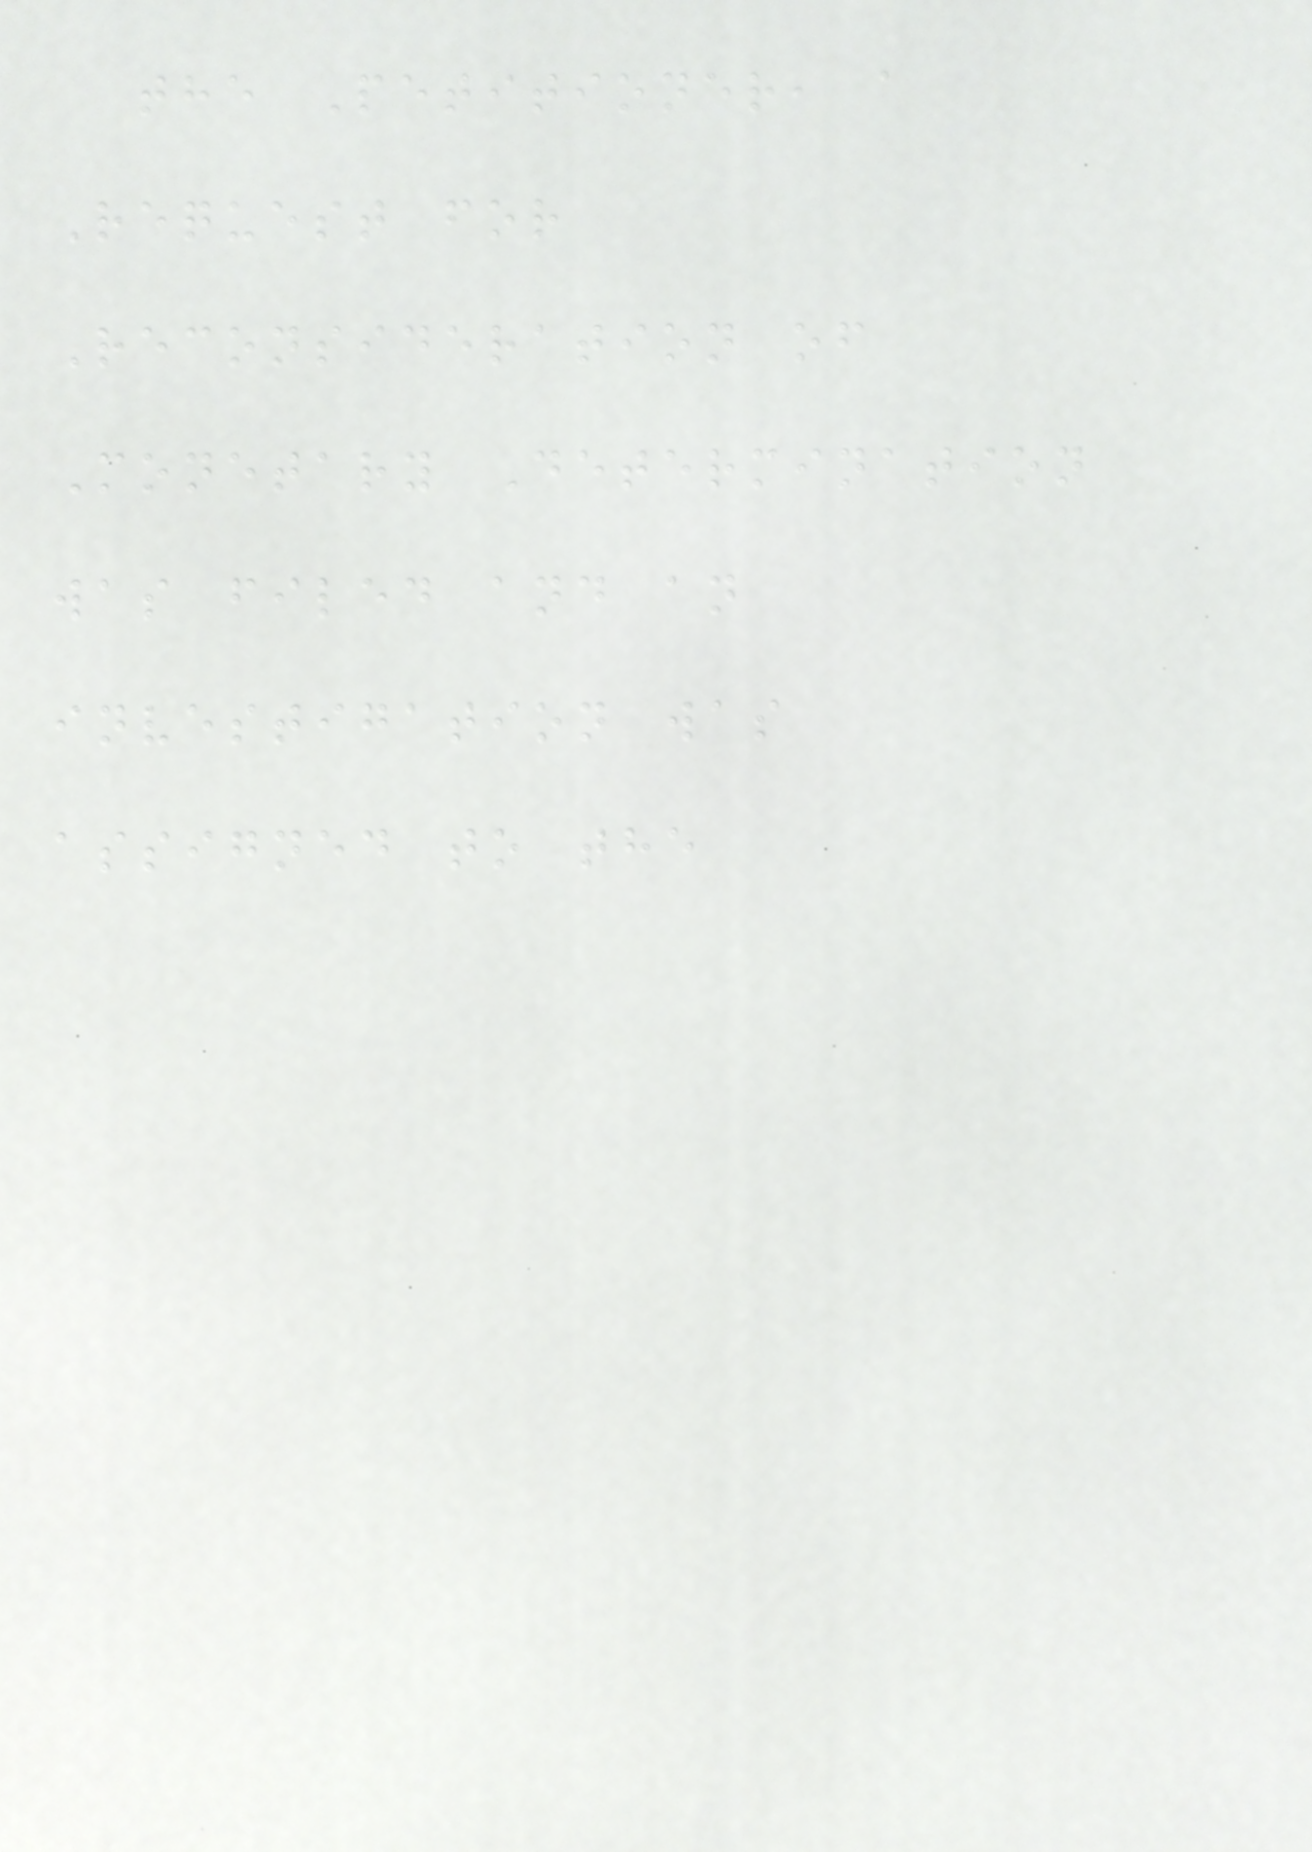the Petitioner, a
Request for
Reconsideration of
Monetary Determination
was filed and an
investigation was
assigned to the
